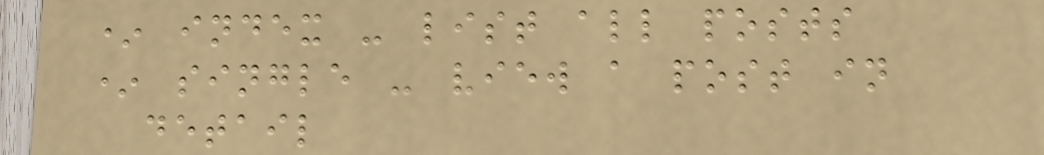* index - list all posts
* single - view a post in
detail
